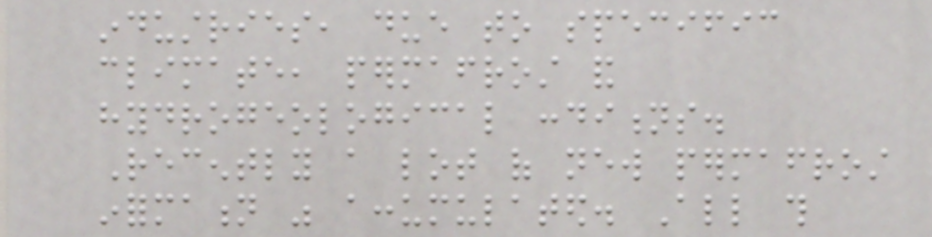industries, due to specific
climate, permafrost and
hydrogeological conditions.
Recently a lot of new permafrost
information was accumulated. All this
